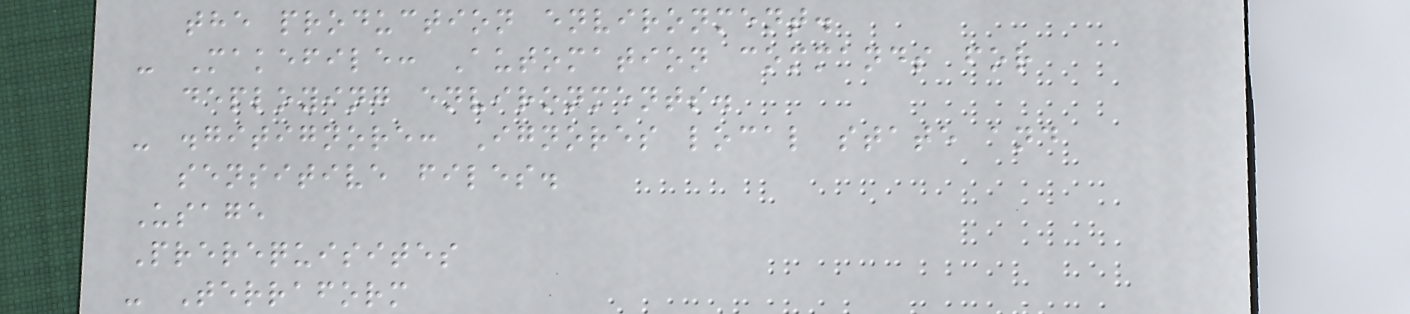the production environment.
- Makefile: Automation commands for
deploying environments.
- .gitignore: Ignores local state and
sensitive files.
Usage
Prerequisites
- Terraform
